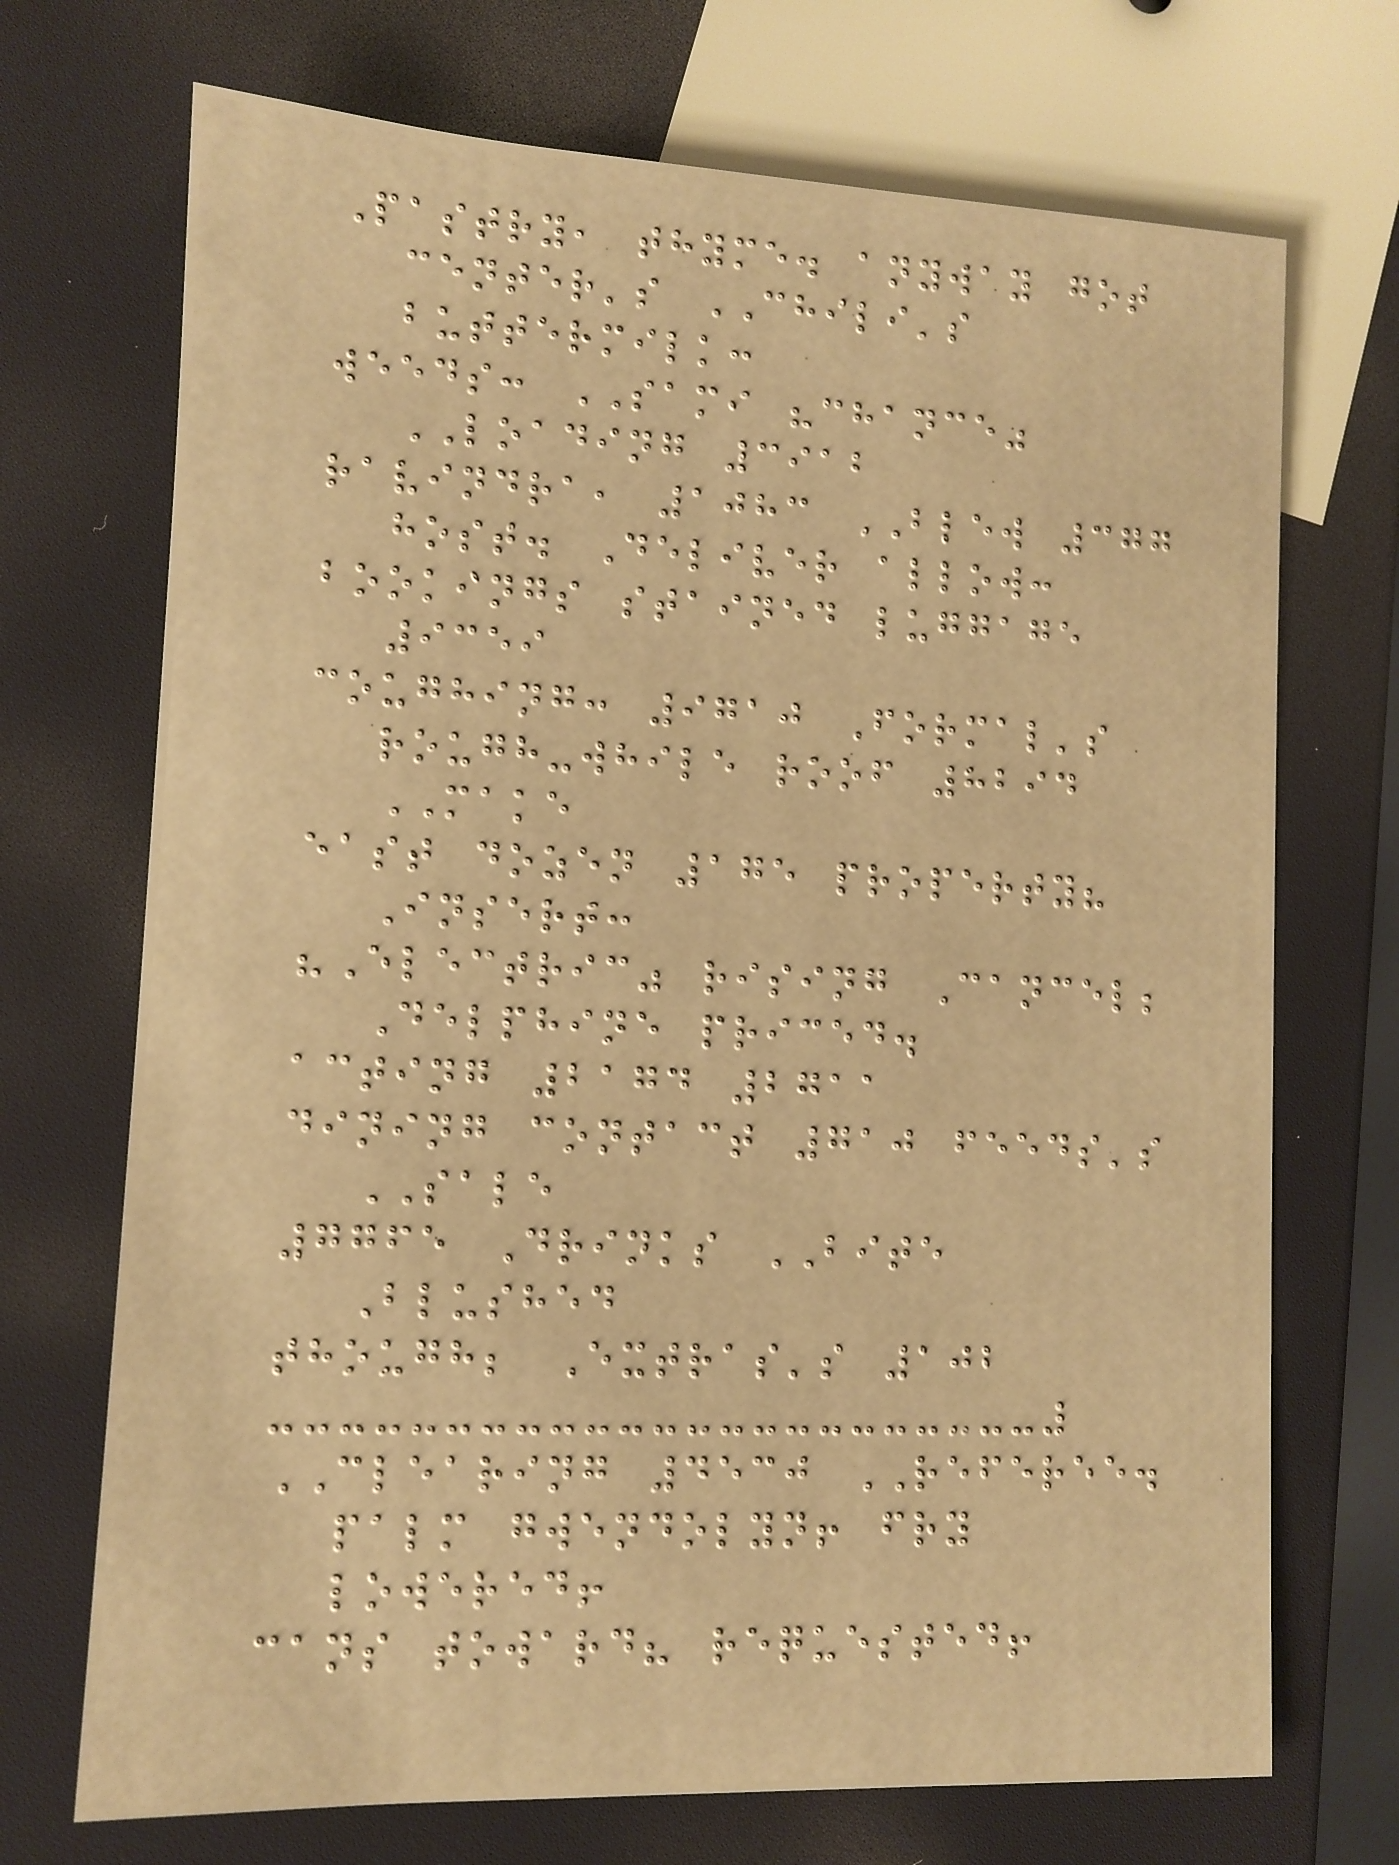Pastry, thyme. anyway got
center's CHILI's
buttermilk:
weeds: SAMI "chance"
LOADING 3912
ravindra, 1083 BLEW 377
host. Deliver allow:
bookings stained luggage
9359
coughing: 9710 Formal's
rough-while roof 8294
MAKE
east dozen 175 property?
Insert:
"Electric" rising Cancel;
Delphine priced.
acting 2174 2711
dining contact 710 feeds's
SALE
7765 Drinks BITE
Blushed
though; Extras's 102
CLEARING 4530 REFEREE.
palm gwendolyn! fry
lowered!
cans toward? requested!
